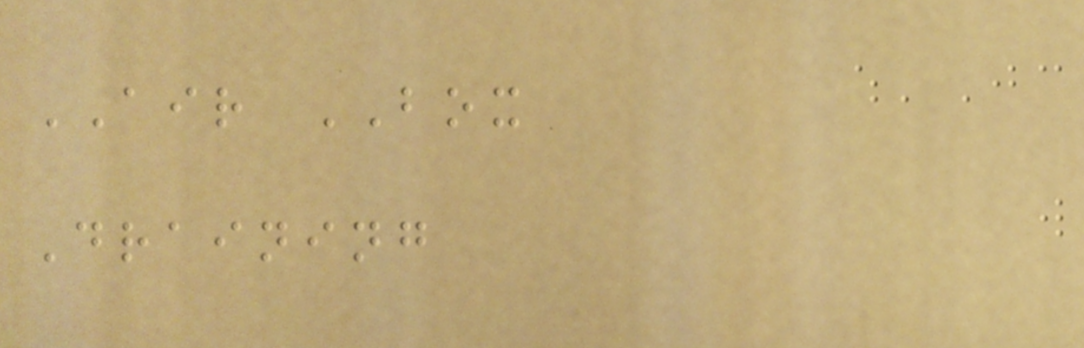AIR BOX
Draining
